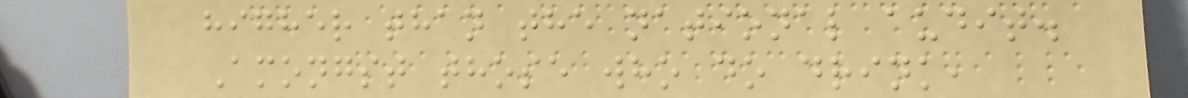higher than the national audit.
Amongst those who do drink,
